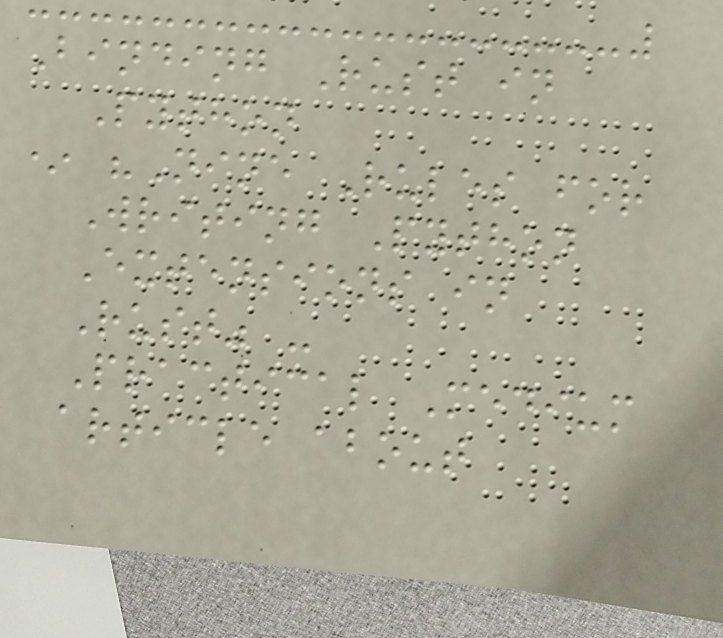Binding Rust in
Python
* "Nine Rules for
Writing Python
Extensions in
Rust" -
Practical Medium
article about
